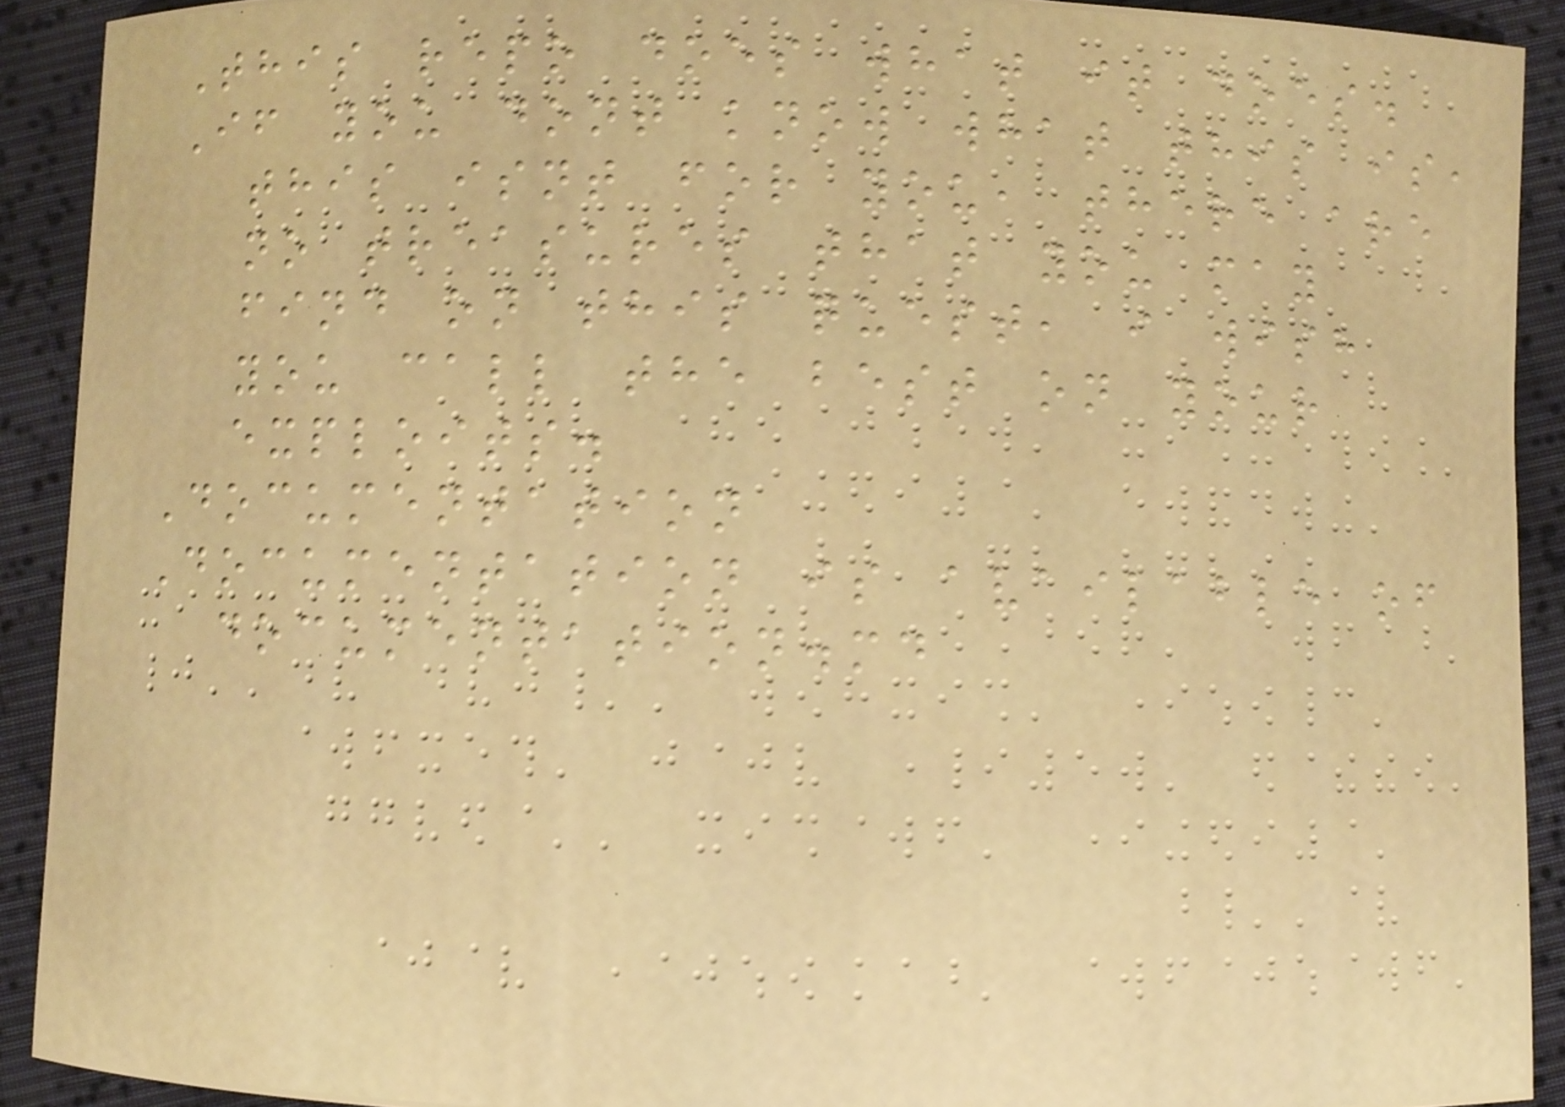This repo does what it does.
If you dont know what this is,
this isnt for you, there are
no treasures that you may
find on this quest, i wish
you call the best on your
exploits.
Documentation
Documentation is available of
documentation.md
